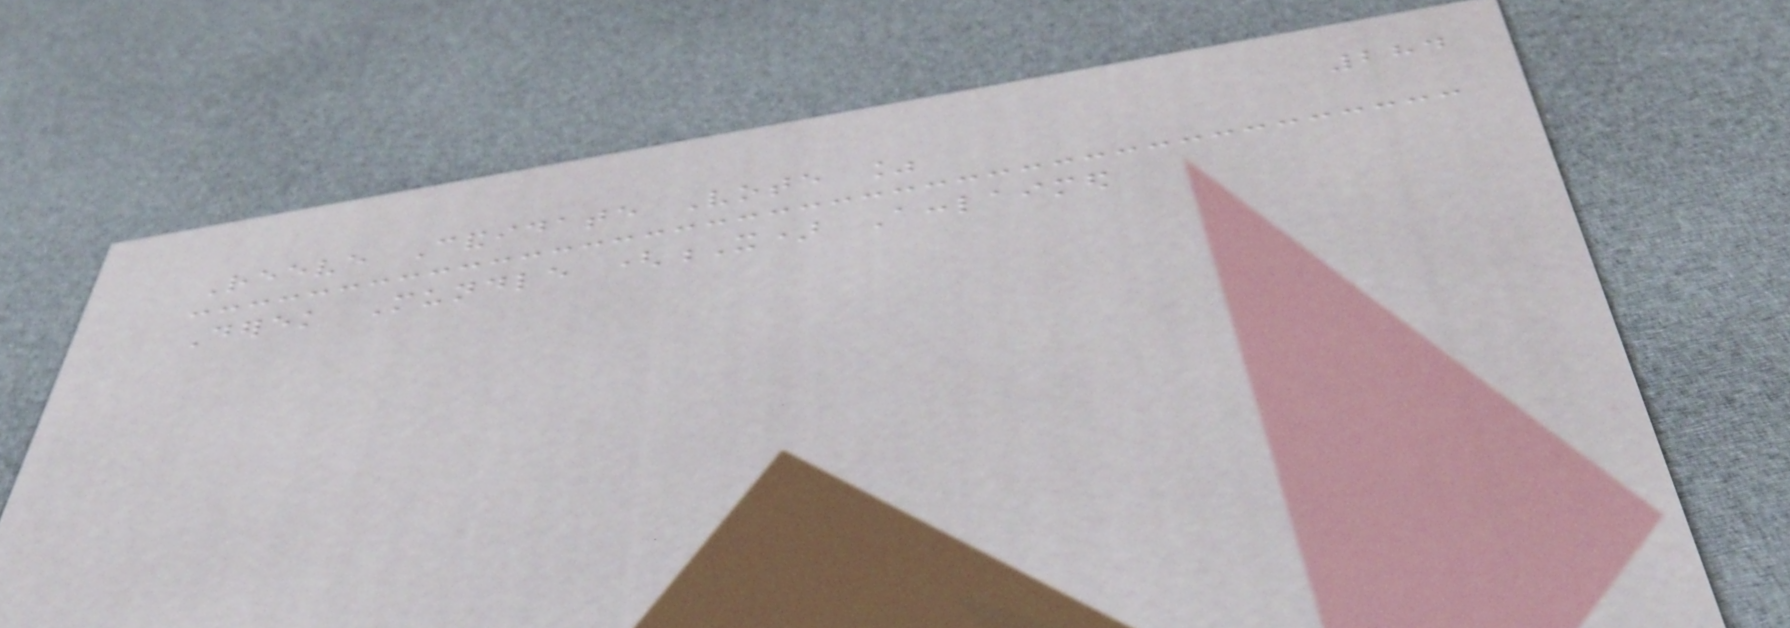284
Reeve Candidate Vote %
Derek Mundle (X) Acclaimed
